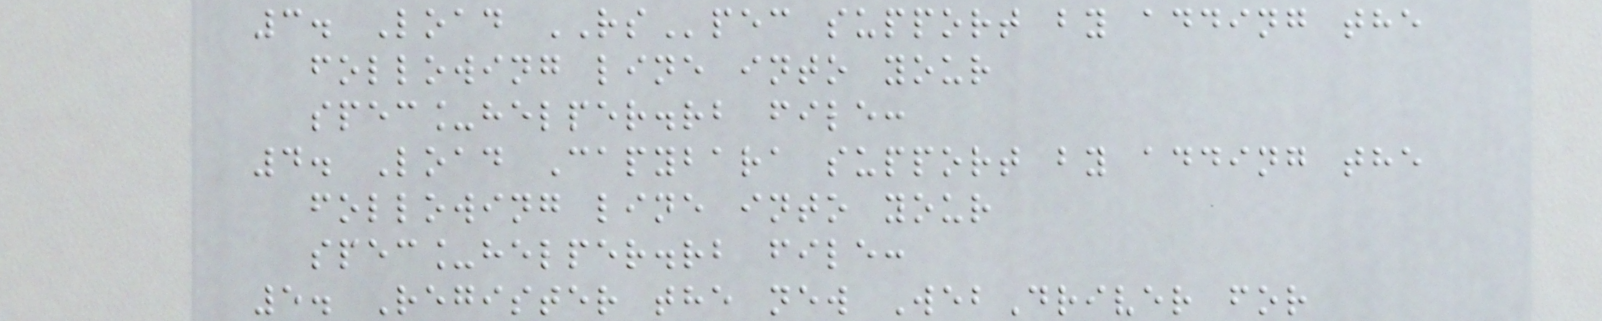3. Load RSpec support by adding the
following line into your
spec_helper.rb file:
4. Load Capybara support by adding the
following line into your
spec_helper.rb file:
5. Register the new WebDriver for
